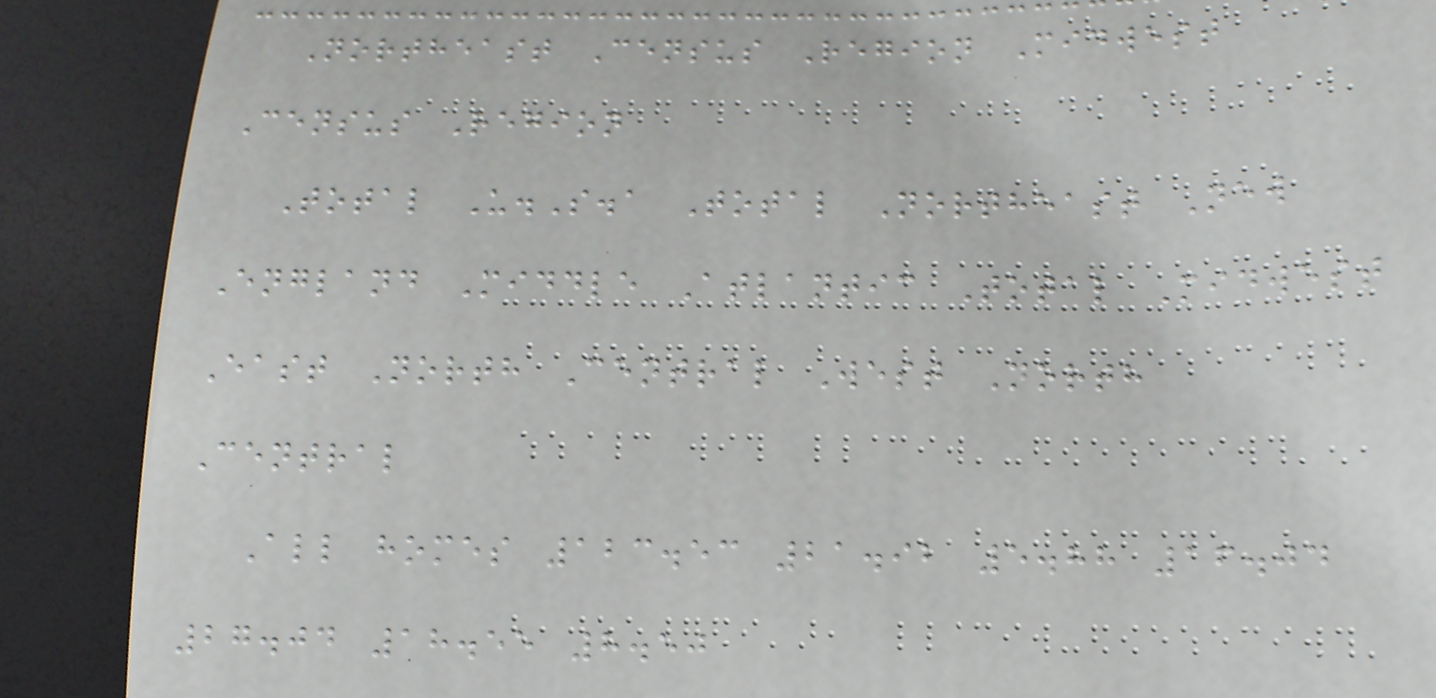Northeast Census Region Midwest
Census Region
Total U.S.a Total Northeast New
England Middle Atlantic Total Midwest
East North Central West North
Central
All homes 123.53 21.92 5.88 16.04
27.04 18.55 8.50
